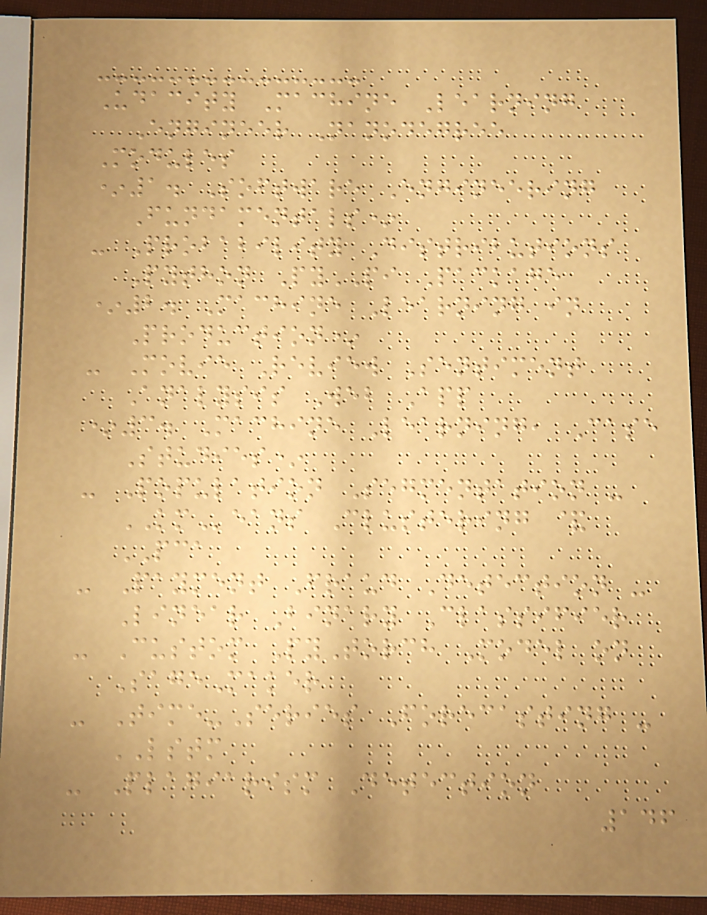Udacity Machine Learning
Engineer Nanodegree
Modules
*1. Software Engineering
Fundamentals*
- Probability Distributions
Python PyPI Package
*2. Machine Learning in
Production*
- Movie Review Sentiment
Analysis Web App
*3. Machine Learning, Case
Studies*
- Population Segmentation -
KMeans Clustering &
PCA
- Payment Fraud Detection -
Linear Binary Classifier
- Custom PyTorch Model on
SageMaker
- Time-Series Forecasting -
LSTM
- Plagiarism Detection
146
